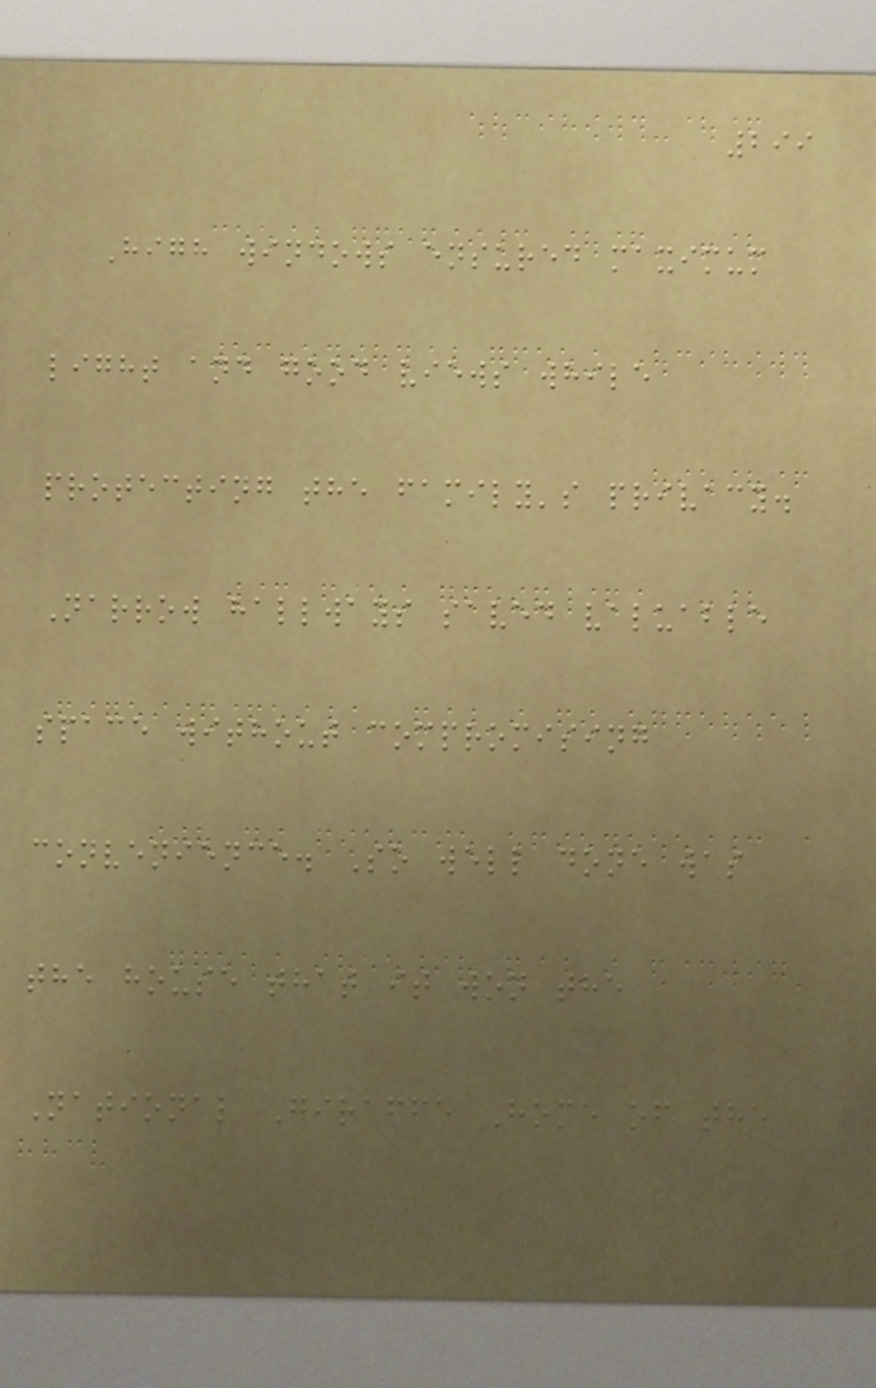299
High windows ensured maximum
light and good views while
protecting the family's privacy.
Narrow hallways saved valuable
space without compromising
convenience. So well done was
the house that it won the
National Giraffe Home of the
